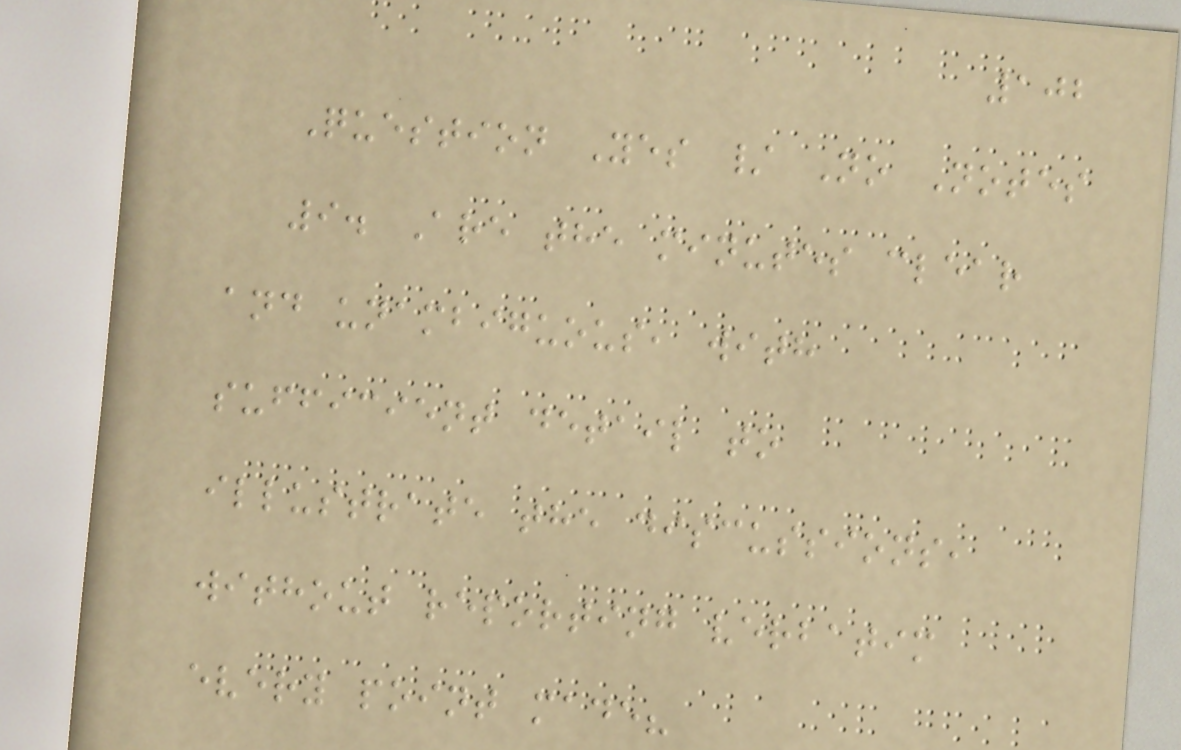102
Question Yes / No Notes
9. Are the minutes clear
and unambiguous, with
sufficient detail to
illustrate the discussions,
without reporting verbatim
every point made?
